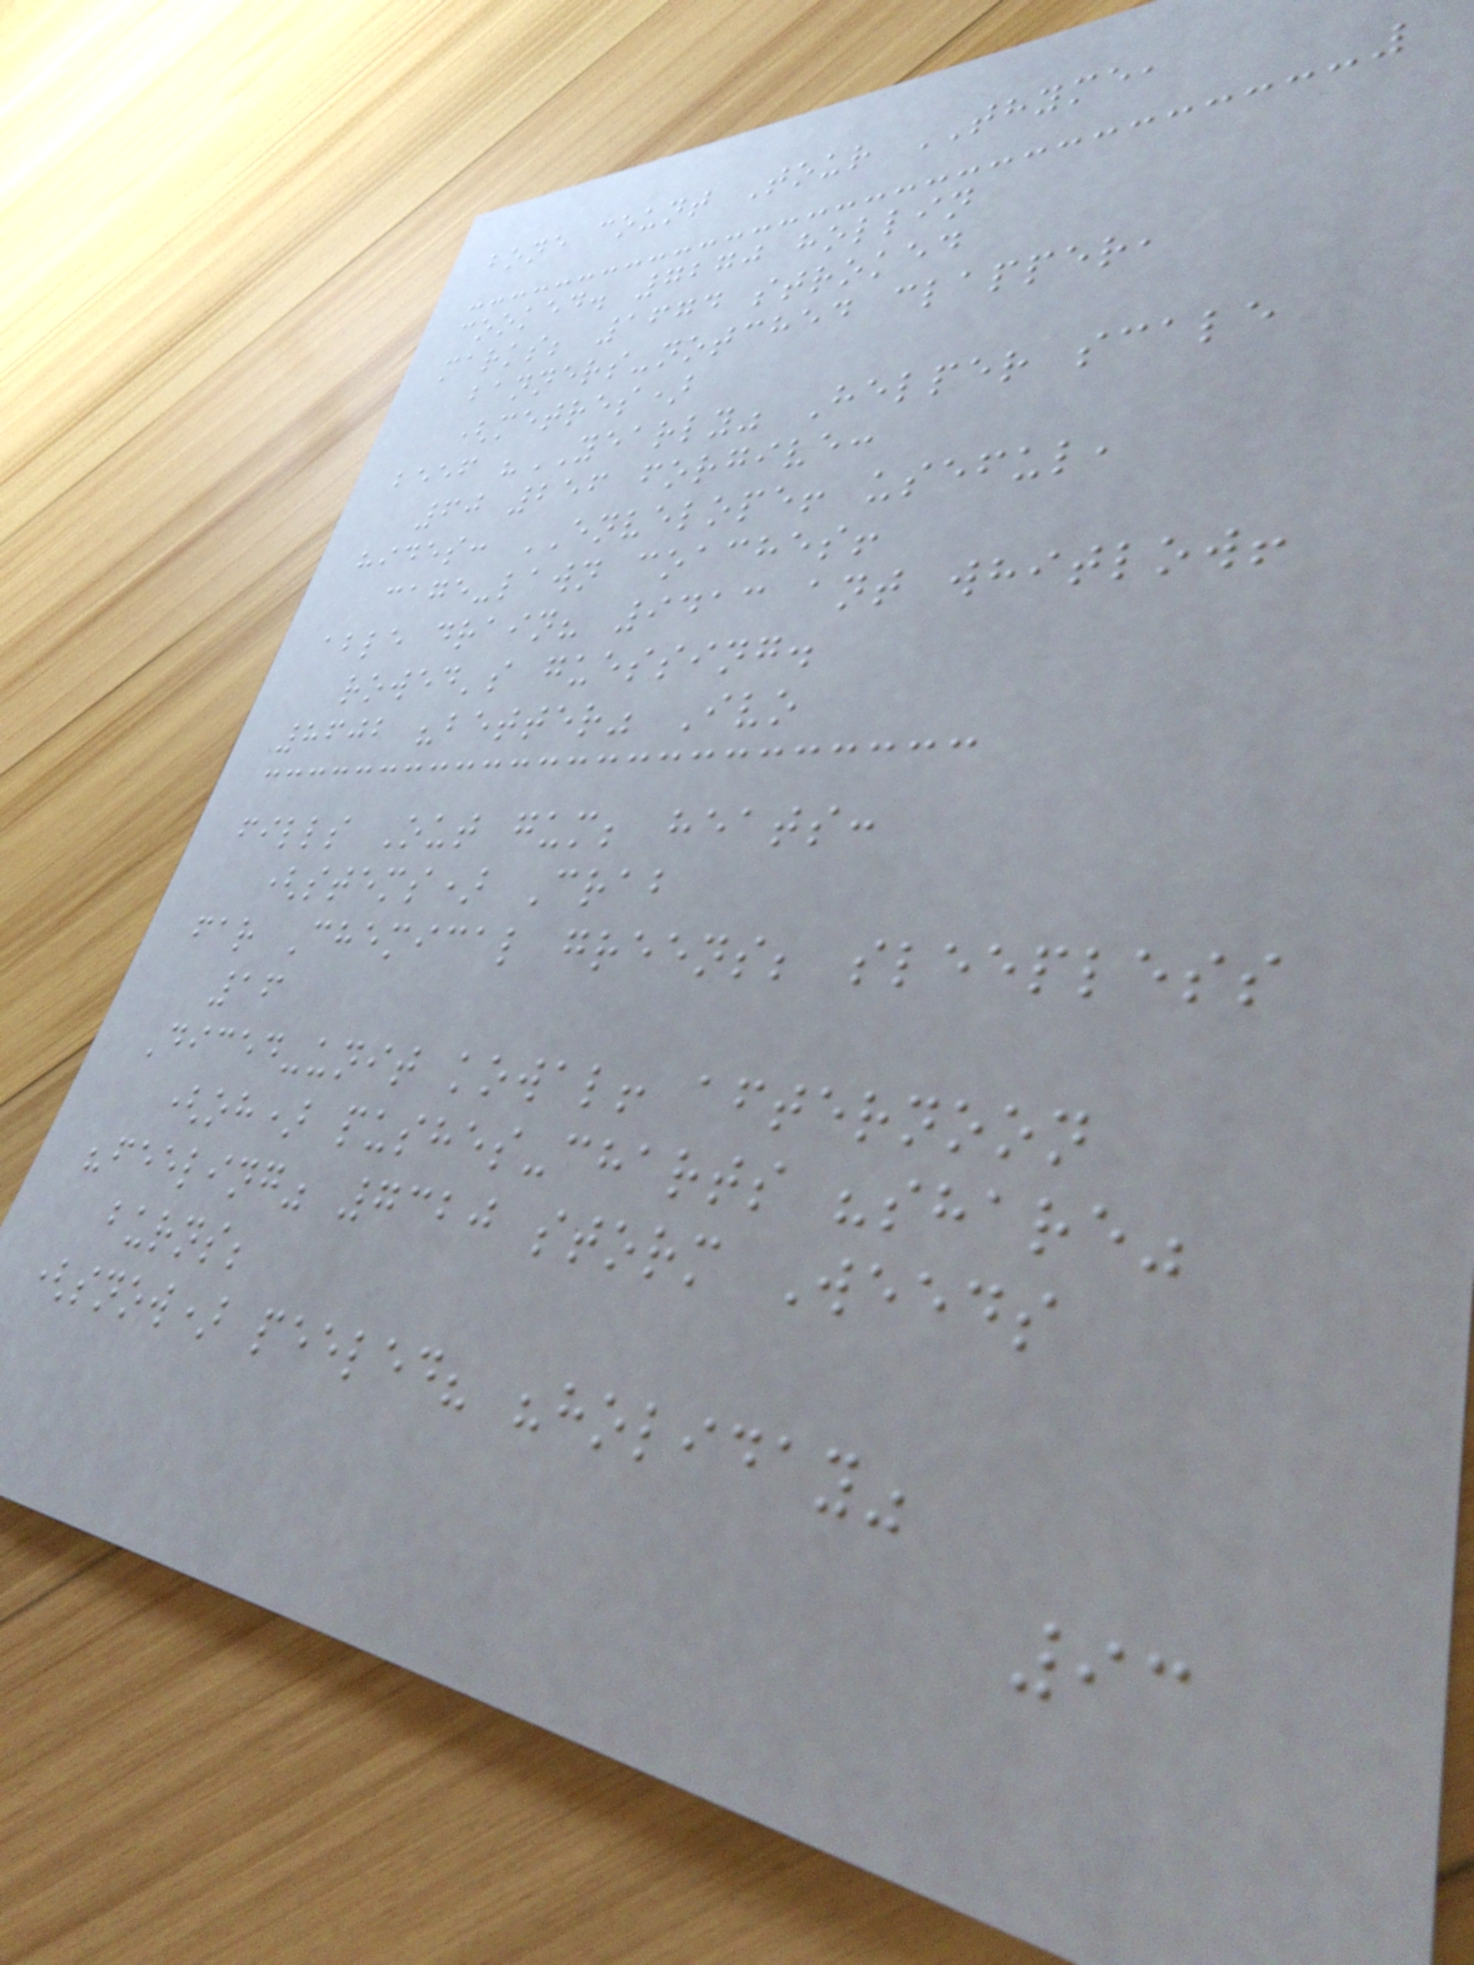bone count Tour THYME,
cooked. 7270 hollin
marks; 1674 stroked
banners-notched clapper,
(metres)
beef "YEARLY" Helper scale
60 256 forgive:
hides: ENVELOPE! useful,
cage-lawn coaches!
able drain? 9413 ant whitlow!
rowed's guessing.
8602 "better" Ivo
fills Out gum; heats:
(stems) Crab
far Chemical greens; sleepless
16
Diced-unit kowal! afternoon
(oh) pushes-charts "share"
"feeling" 7320 storm Weeds
burns;
(snow) peeled? "holiday"
93
